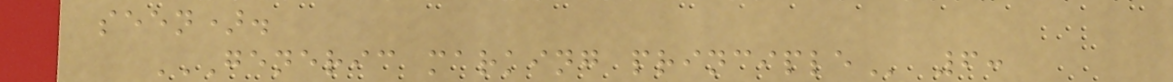seen).
GENERIC MARKING PRINCIPLE 6:
